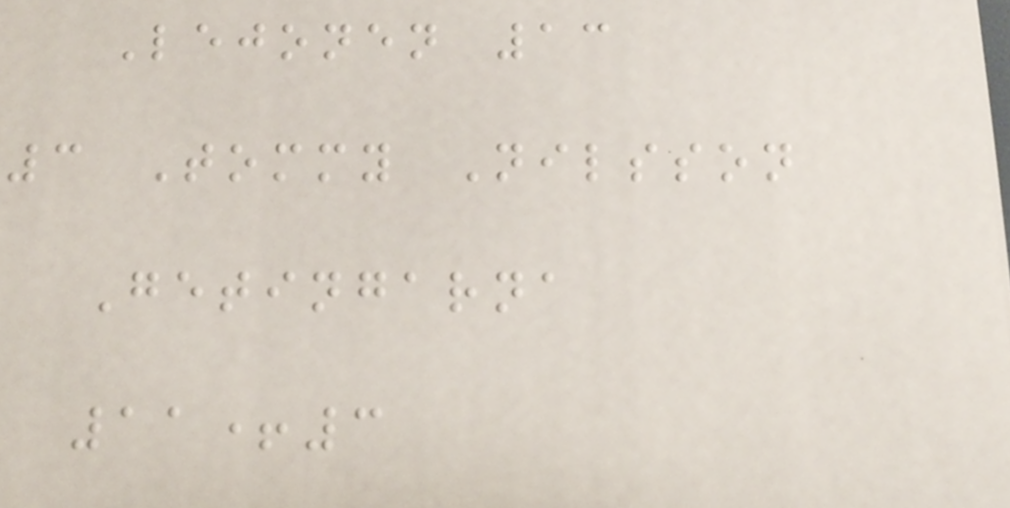Lejonen 13
3 Tommy Nilsson
Getingarna
11+3
